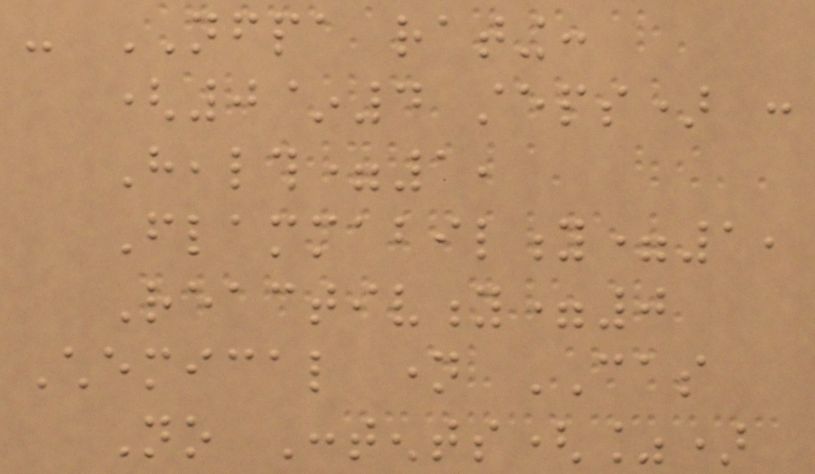- NFPA rating:
(0~4 steps) :
Health=1,
Flammability=1,
Reactivity=0
Chemical name CAS
No Contents(%)
